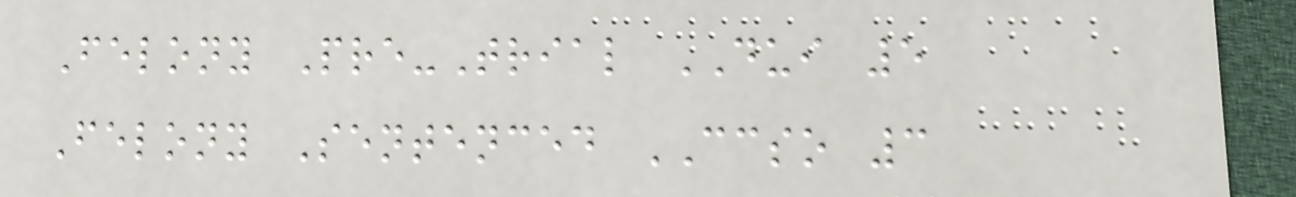Felony Pre-Trial DUI 5
Felony Sentenced CCSO 3
